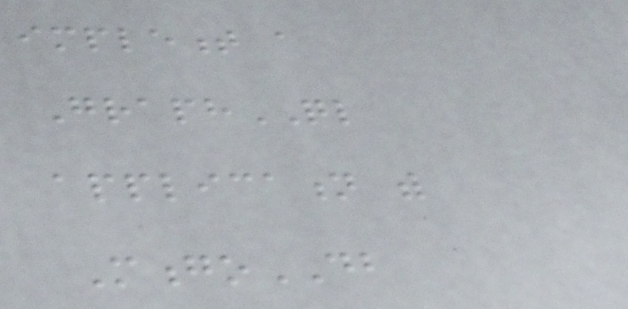implement a
GraphQL
application with
MongoDB
